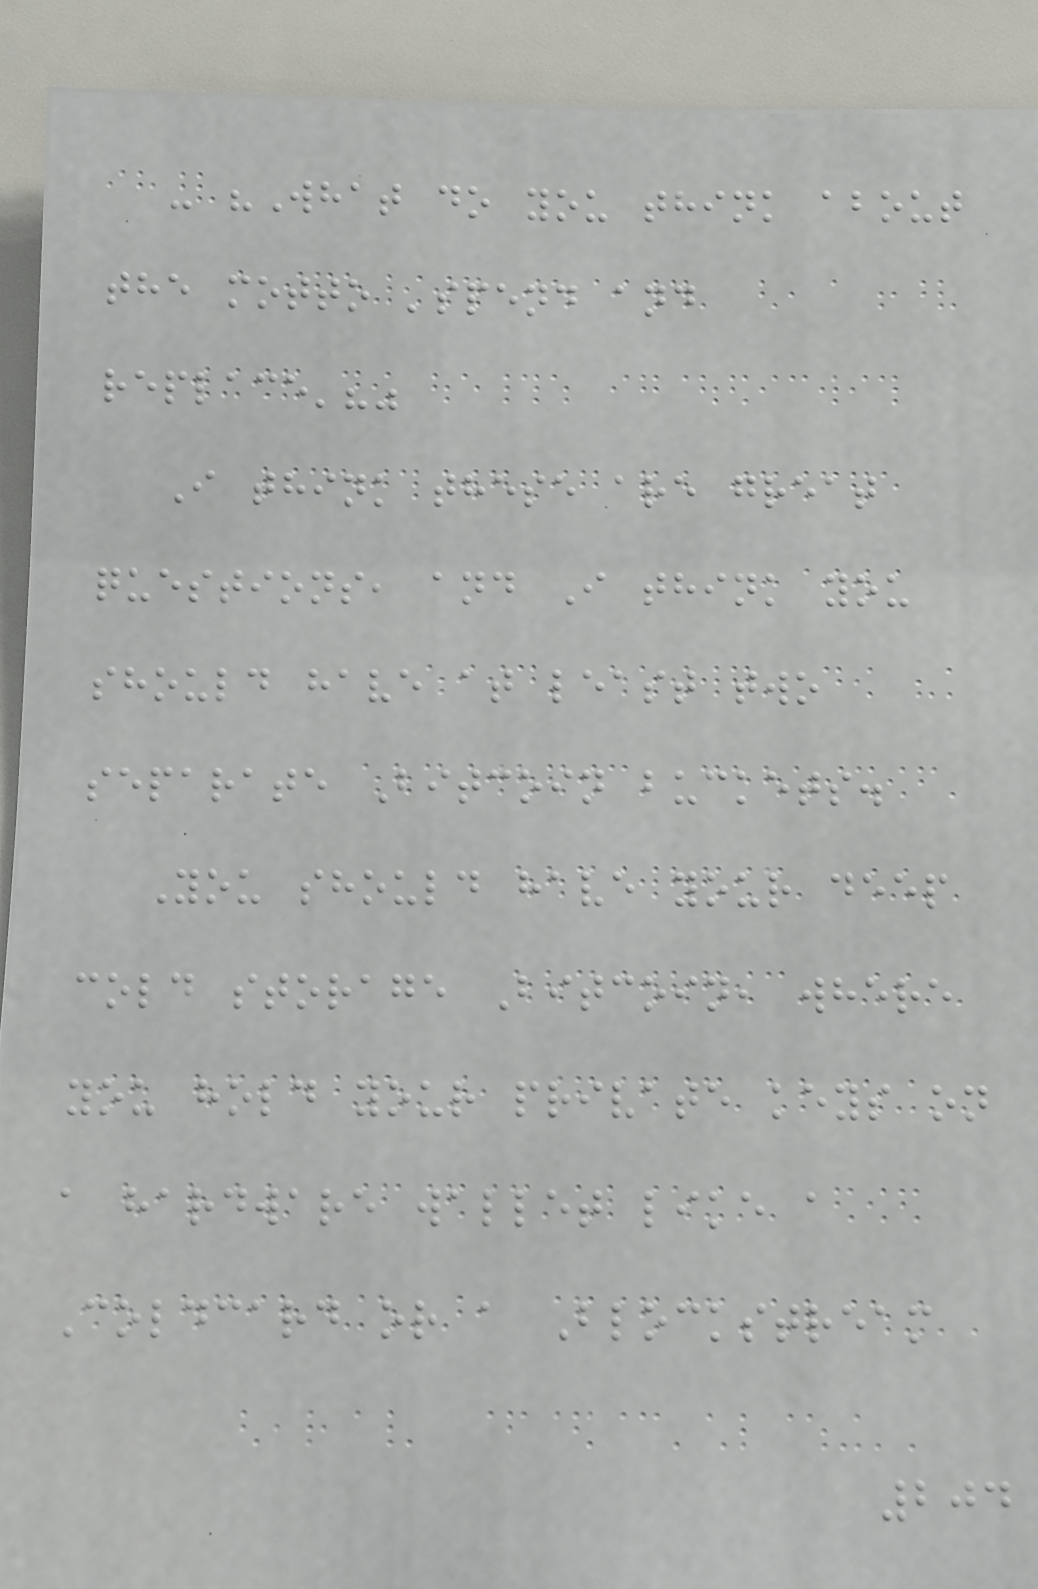- "What do you think about
the motto 'spend and
replace'?"
I think these are great
questions, and I think you
should have at least two
separate Bitcoin buckets.
You should have your deep
cold storage Bitcoin, where
you hold your private keys on
a hardware wallet like a
Coldcard or a Blockstream
204
